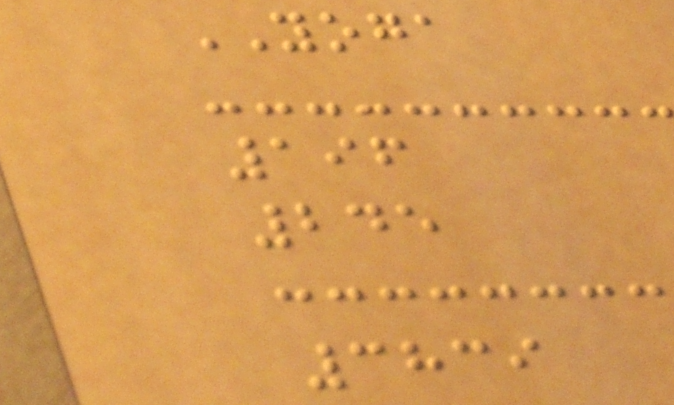YOGA
196
245
3839
